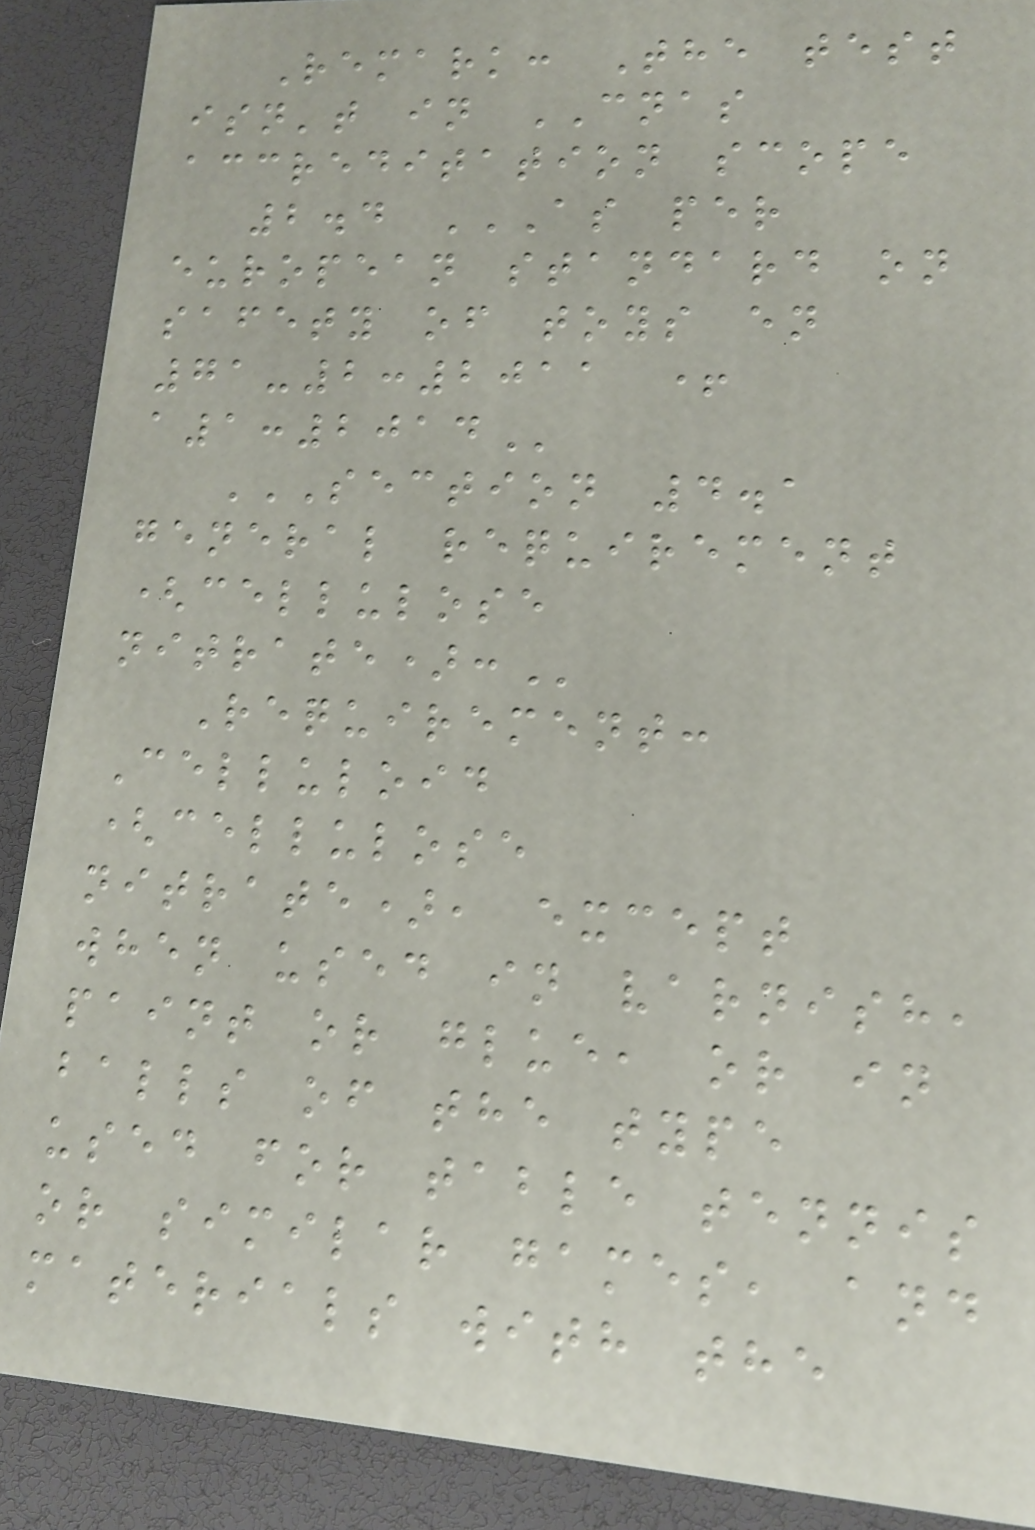Remark: The test
isn't in CNAS
accreditation scope
2.4 AS PER
EUROPEAN STANDARD ON
SAFETY OF TOYS EN
71-2:2011 +
A1:2014
SECTION 4.1
GENERAL REQUIREMENT
(CELLULOSE
NITRATE):
Requirement:
Celluloid
(cellulose
nitrate), except
when used in varnish,
paint or glue, or in
balls of the type
used for table tennis
or similar games, and
materials with the
